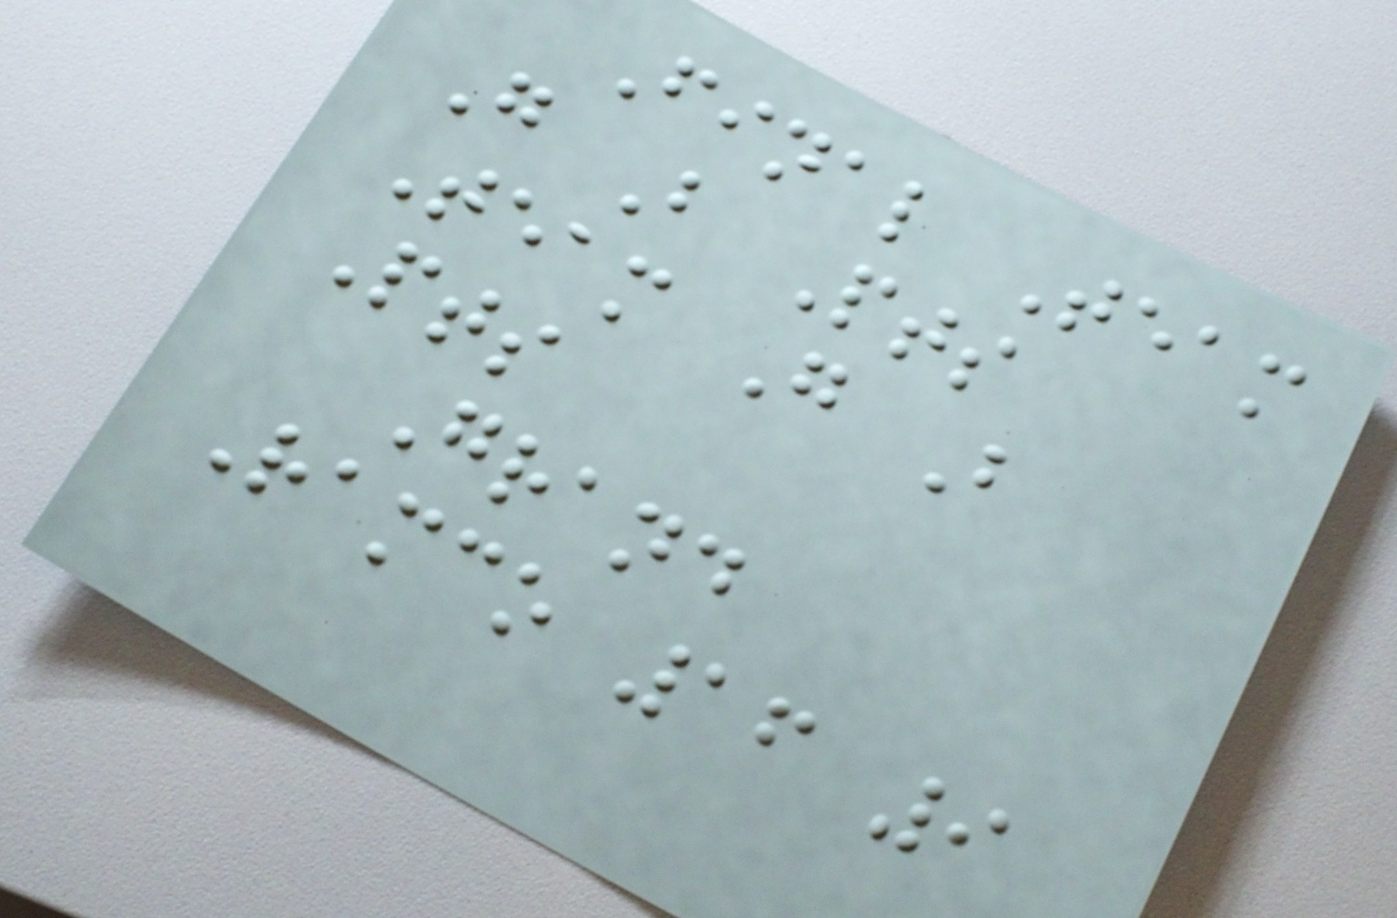Final Team
G B Pts
Team G B
Pts
Grand
Ramco 16 9
